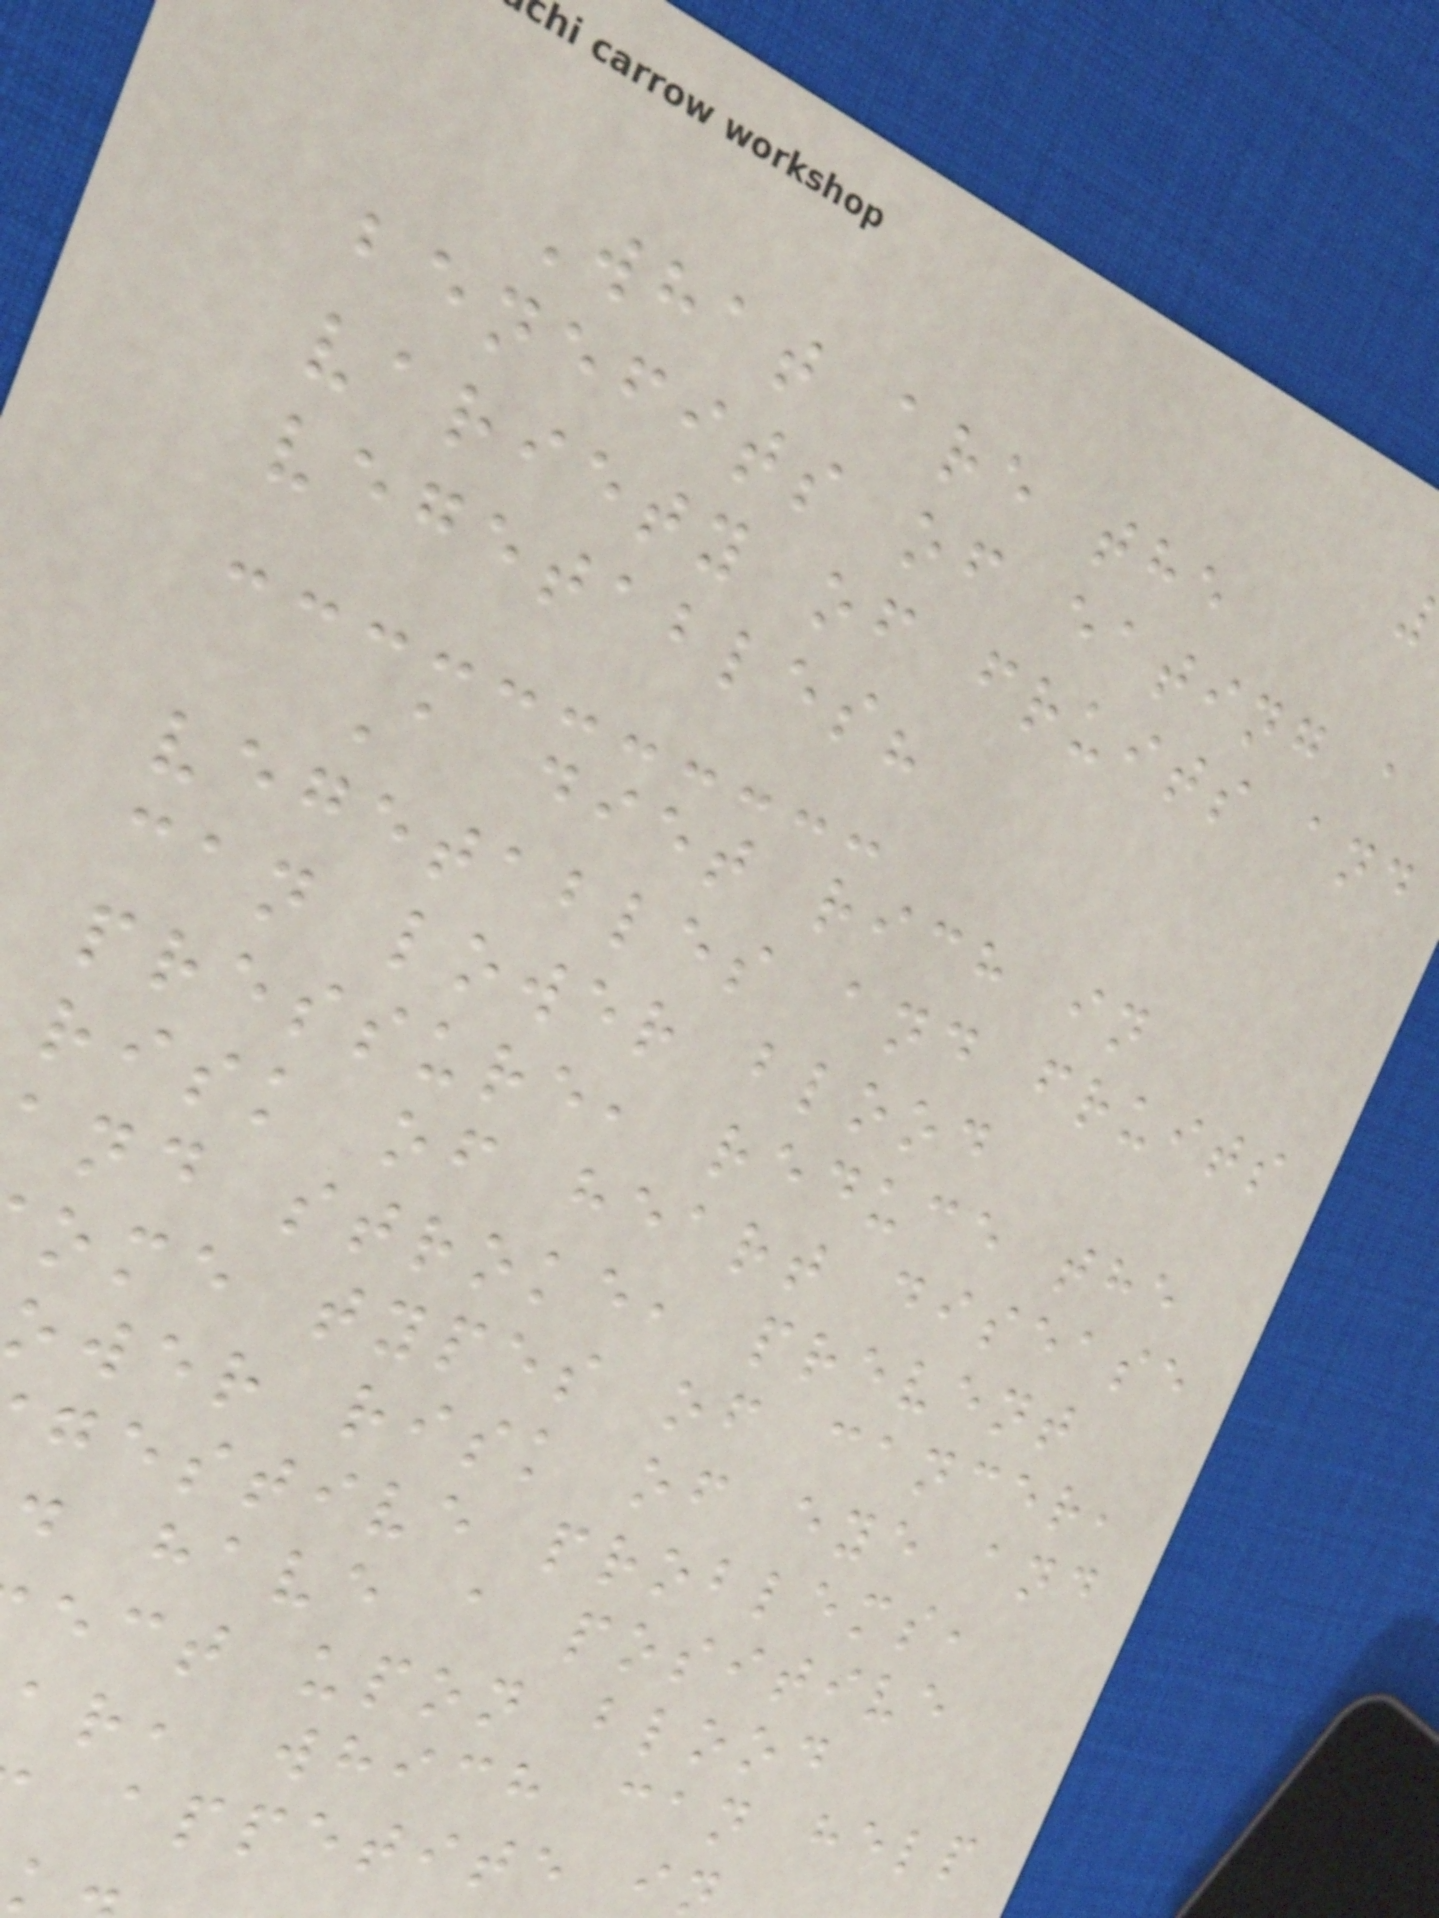What are the
benefits of eating a
variety of fruits and
vegetables?
A diet rich in
vegetables and fruits
can lower blood
pressure, reduce the
risk of heart disease
and stroke, prevent
ome types of cancer,
ower risk of eye and
gestive problems,
d have a positive
ect upon blood
ar, which can help
appetite in
